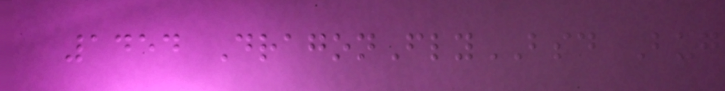1454 DragonFlyBSD Bug
